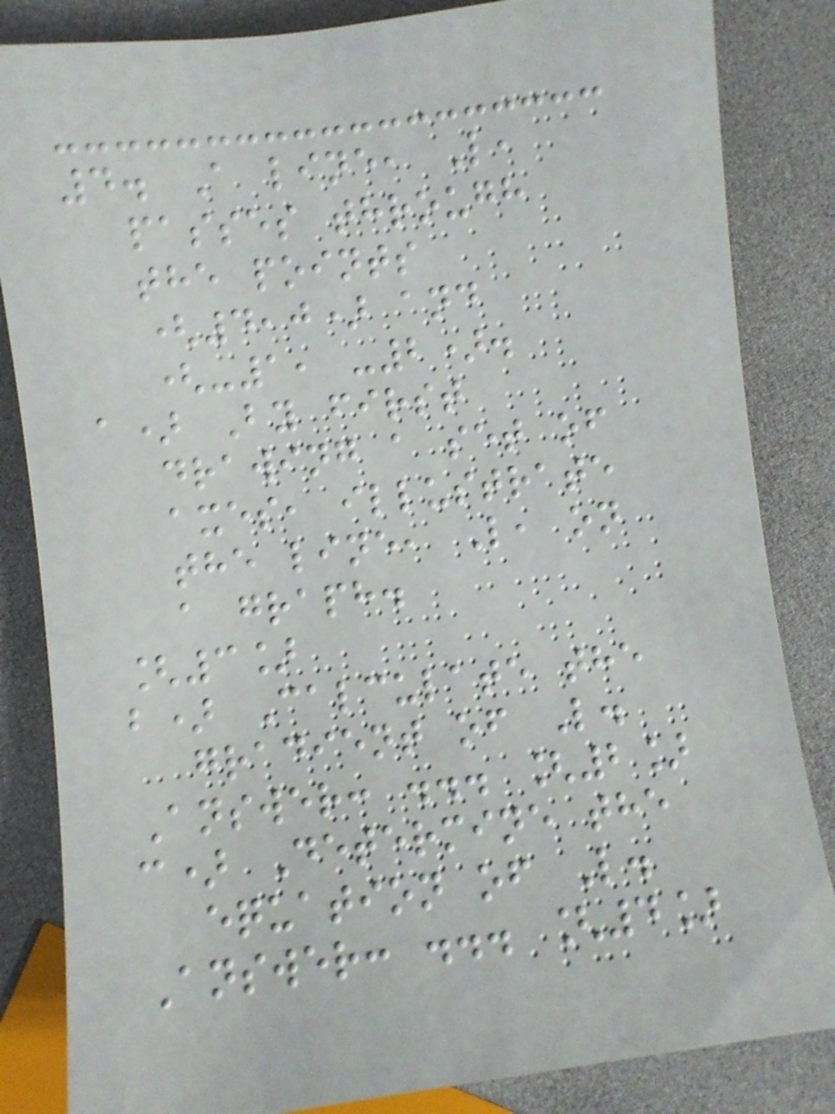4. A line, L,
passes through
the points
(4,0) and
(-1, -2).
a) By first
drawing a set of
axes, illustrate
the line, L, on
a graph.
[3]
b) Calculate the
gradient of L.
Answer: ... [2]
c) Determine the
equation of L.
Answer: ... [4]
